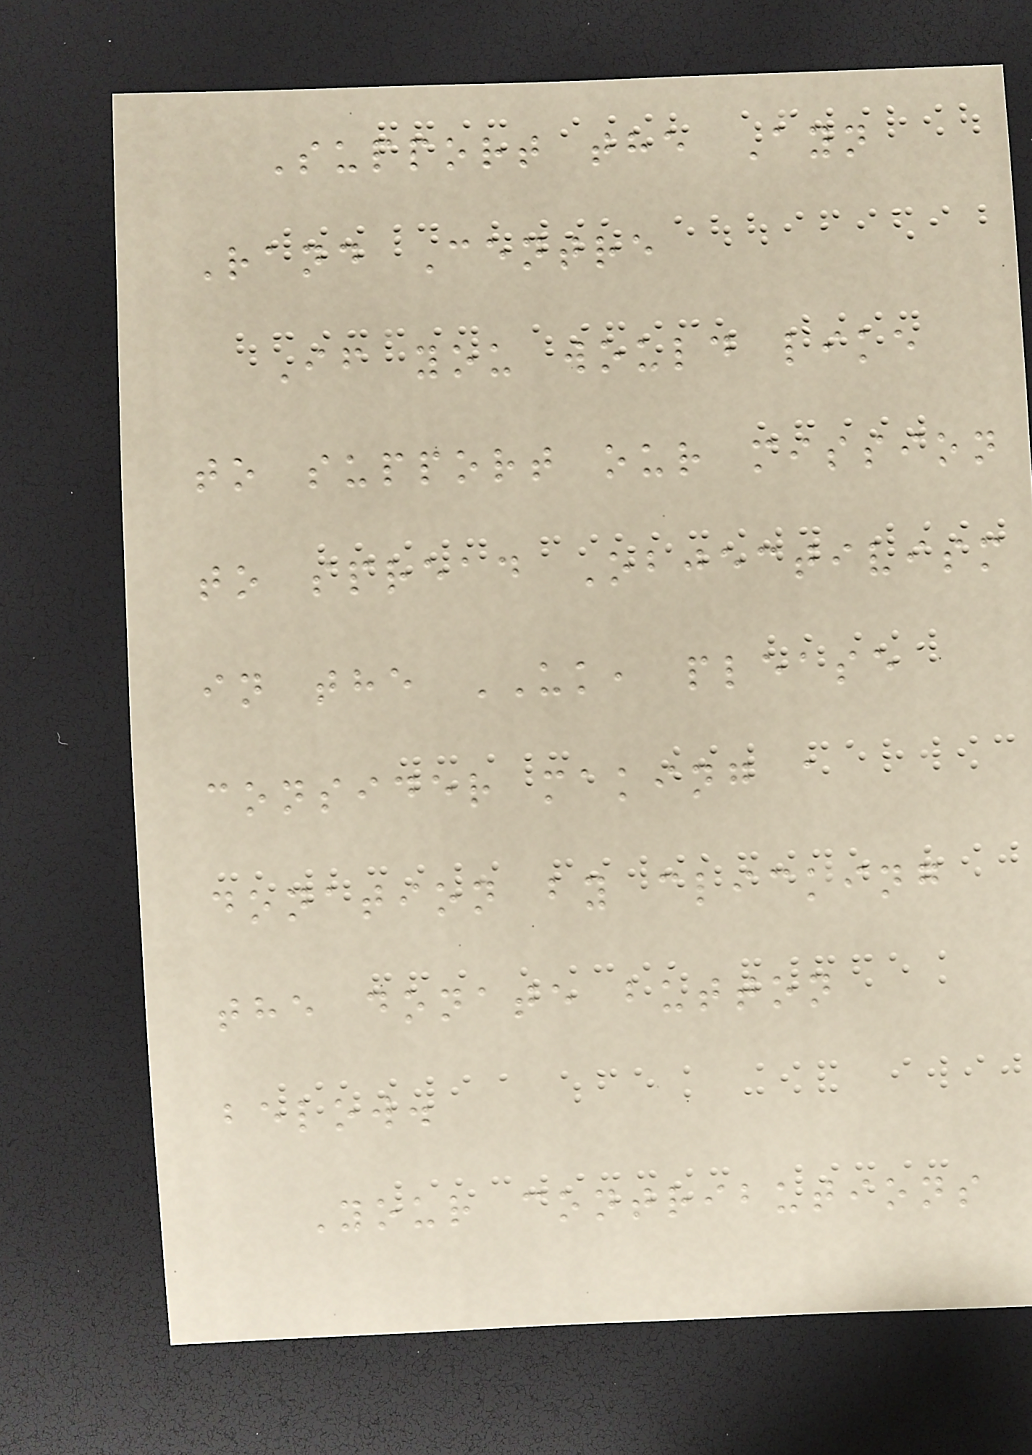Support the Ayn
Rand Centre
If you would like
to support our mission
to spread Objectivism
in the UK, please
consider making a
donation by clicking
the donate button
below.
Your contributions
